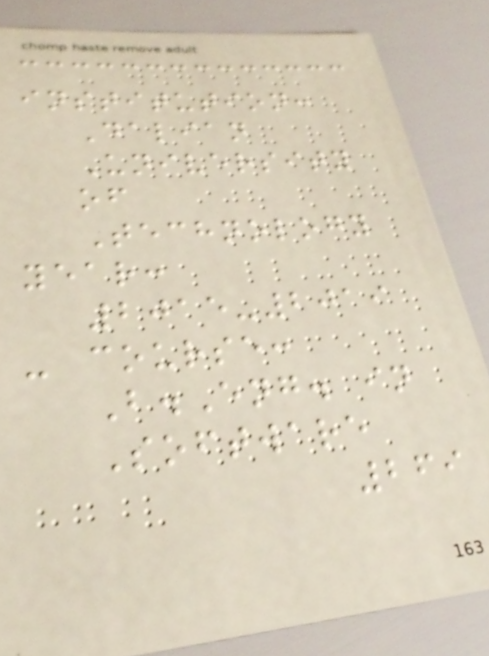institution:
Dalian
University
of
Technology
year:
2015-2019
- course:
B.Eng. in
Software
269
